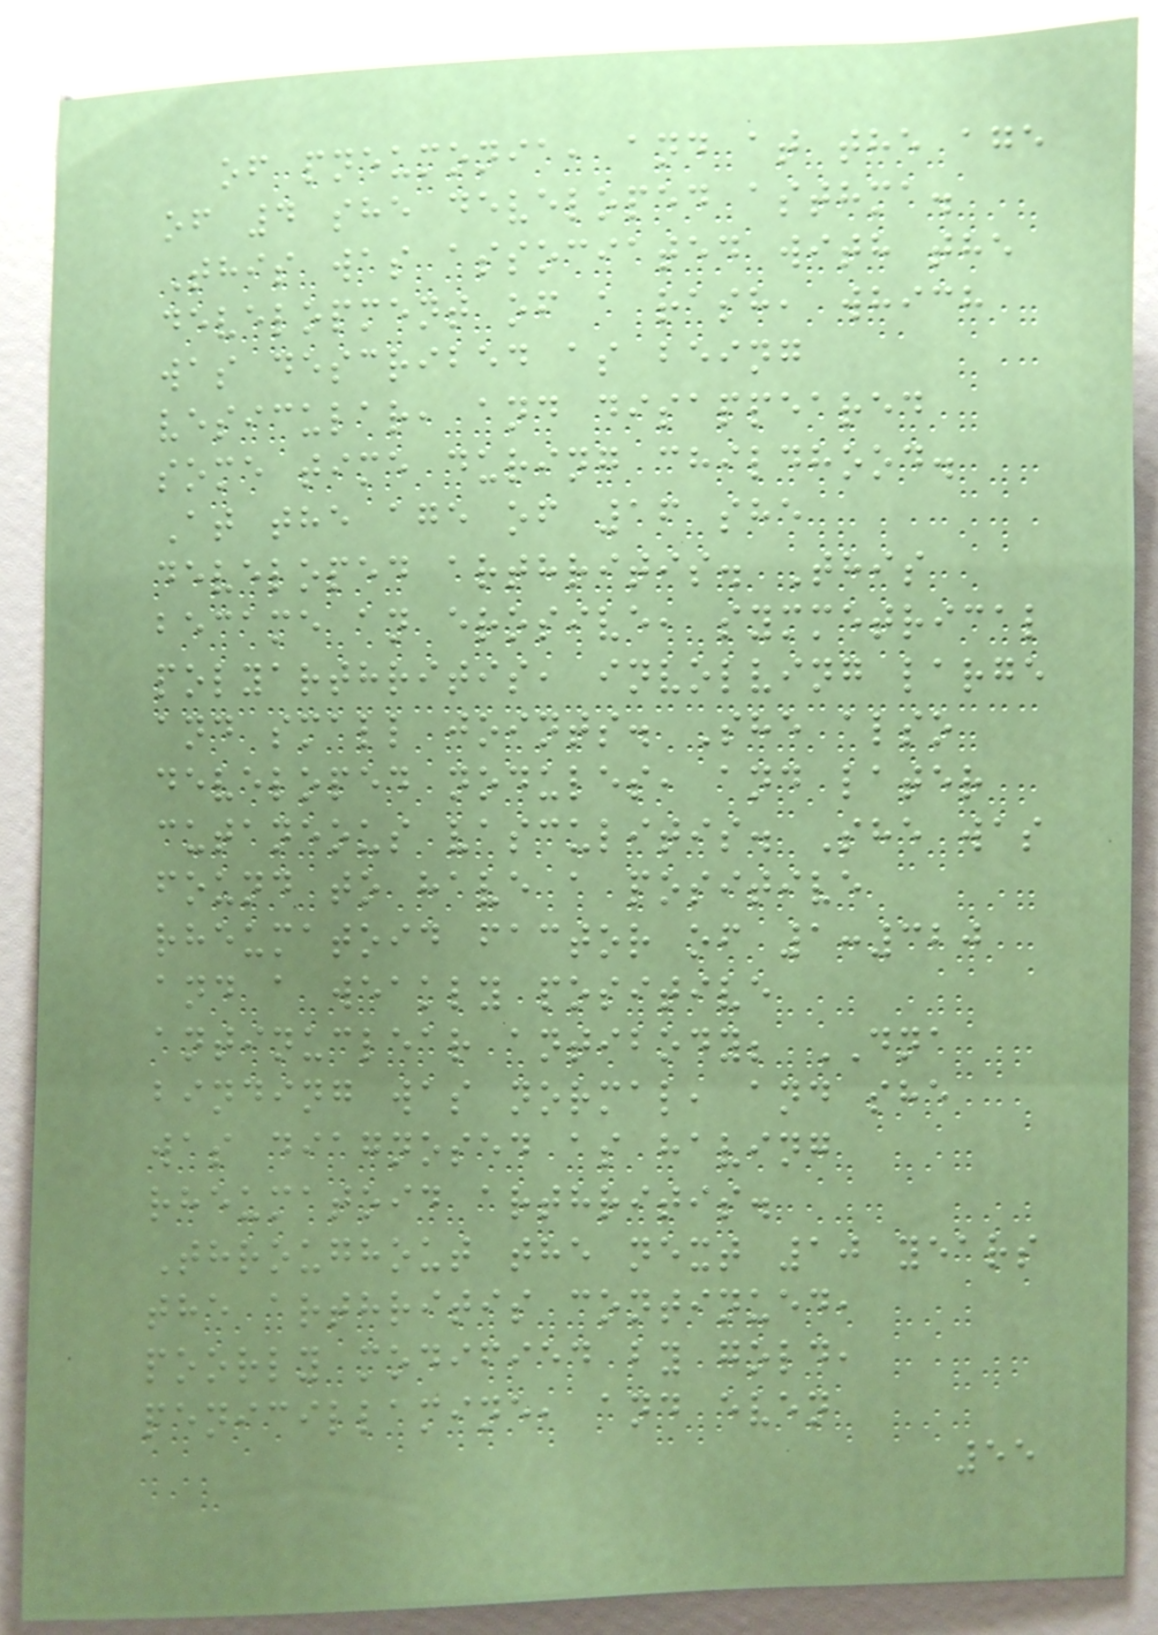of pneumonia, and at the age
of 4 she developed asthma.
This was associated with the
development of a rash, which
was described as being
vesicular, and disappeared
some time during childhood.
At the age of 16 she
developed arthritis. This
became an erosive, symmetrical
polyarthritis, involving large
and small joints. She also
developed nodules, and later
cutaneous vasculitis. She was
found to have a positive
rheumatoid factor of 1:320
and a weakly positive
antinuclear antibody; DNA
binding was normal, and she
was diagnosed as having
rheumatoid arthritis.
Throughout the next 10 years
the arthritis continued,
poorly modified by gold,
penicillamine, and even
55
